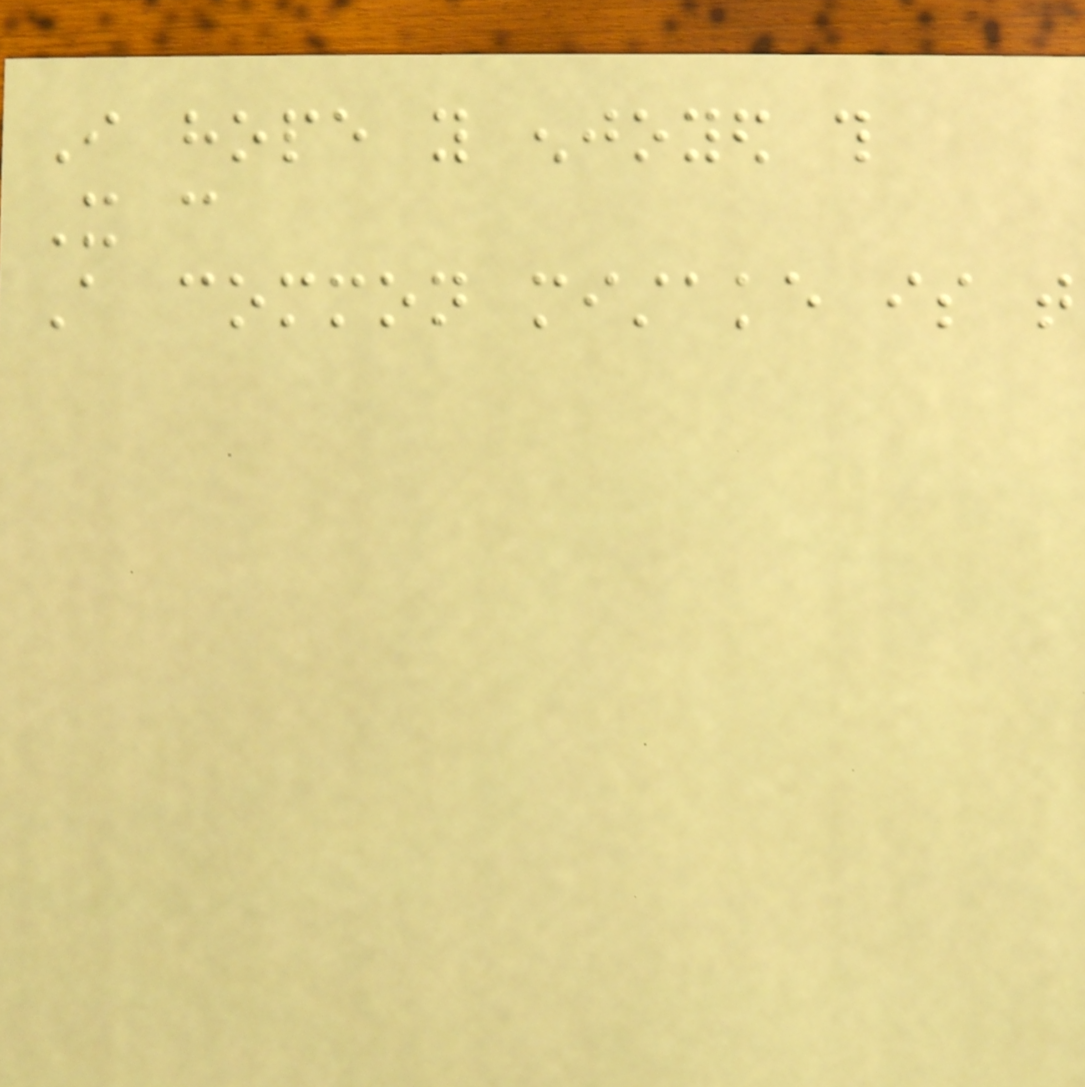I hope you enjoyed this
It can
A common mistake is that
